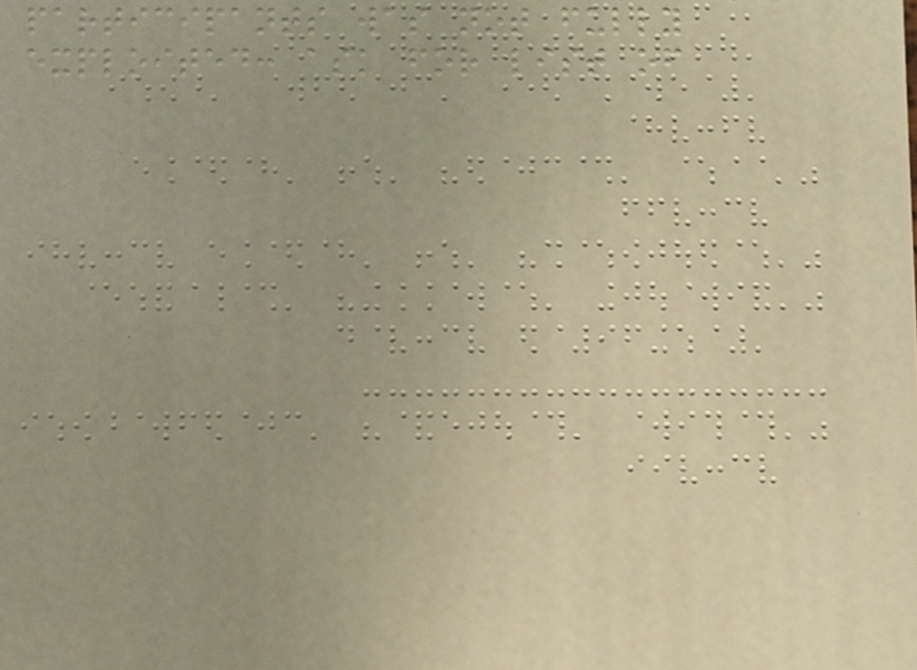participants was not fully
exploited: ask for list of
